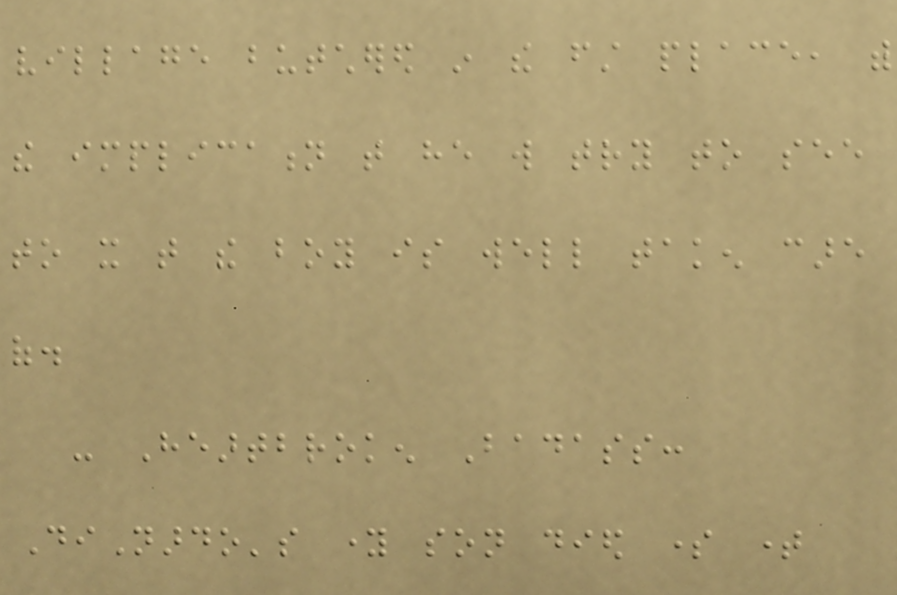village butchered in the first place, with
the implication that he will try to see
to it that the boy is well taken care
of.
- Heartbroken Badass:
DiNardo's young son died some time
